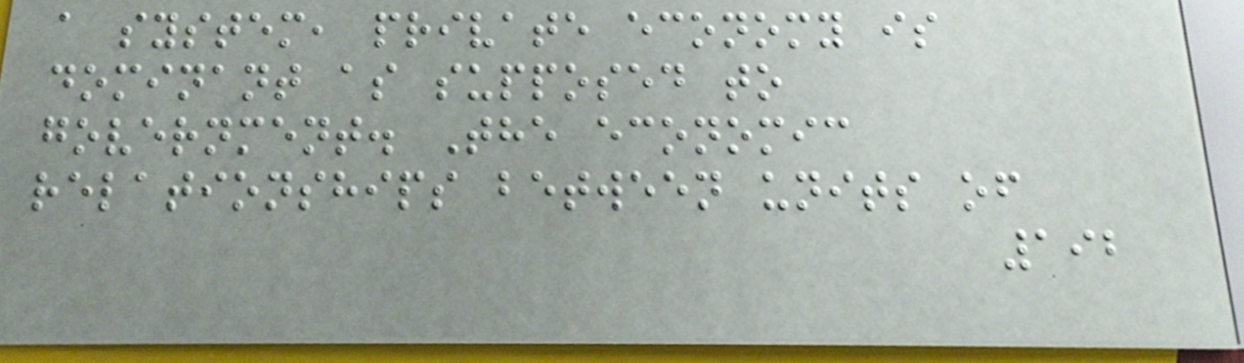a system, private economy is
dominant as supposed to
government. The economic
relationships between units of
192
